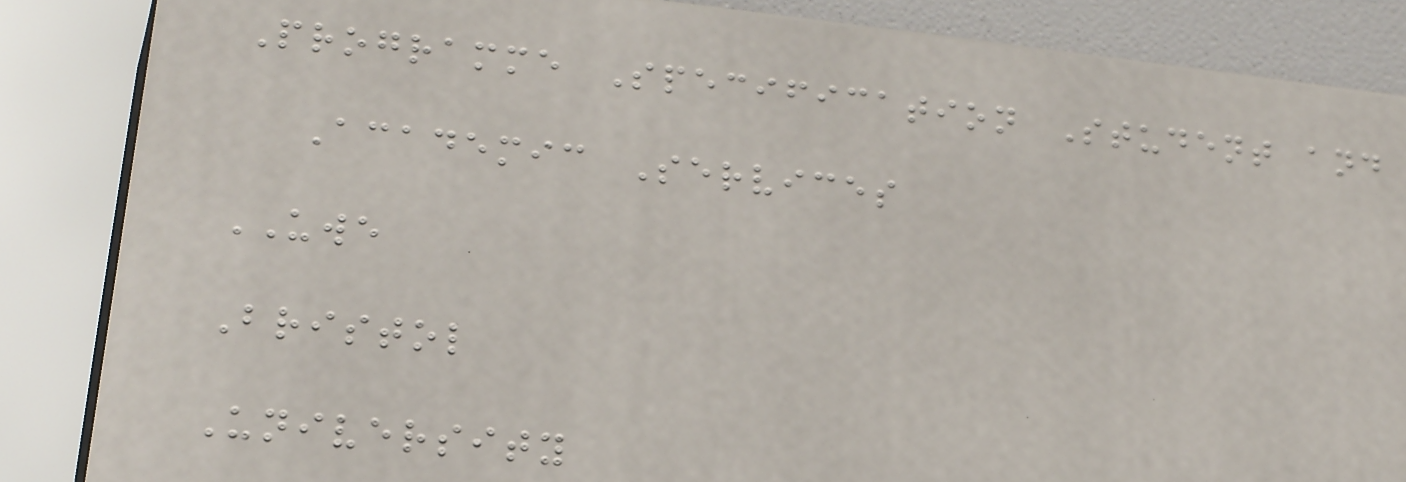Programme Specification Student and
Academic Services
UWE
Bristol
University
